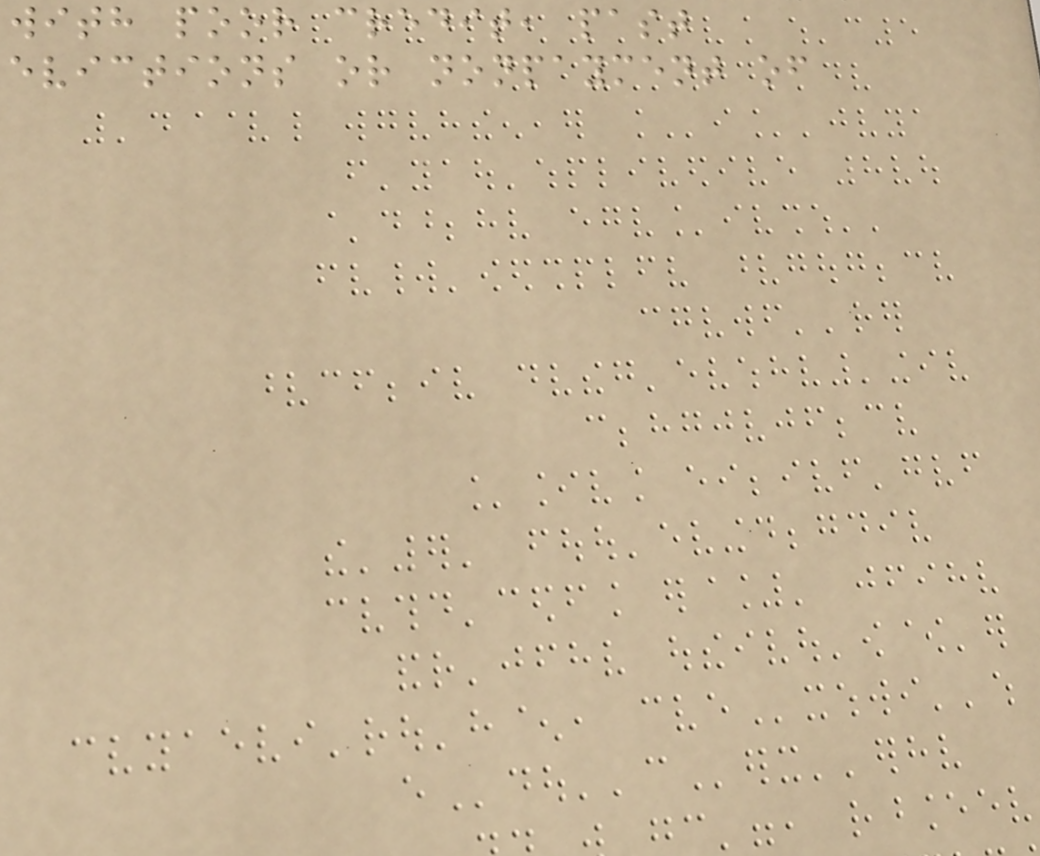with poor credit, past
evictions or nonpayment of
